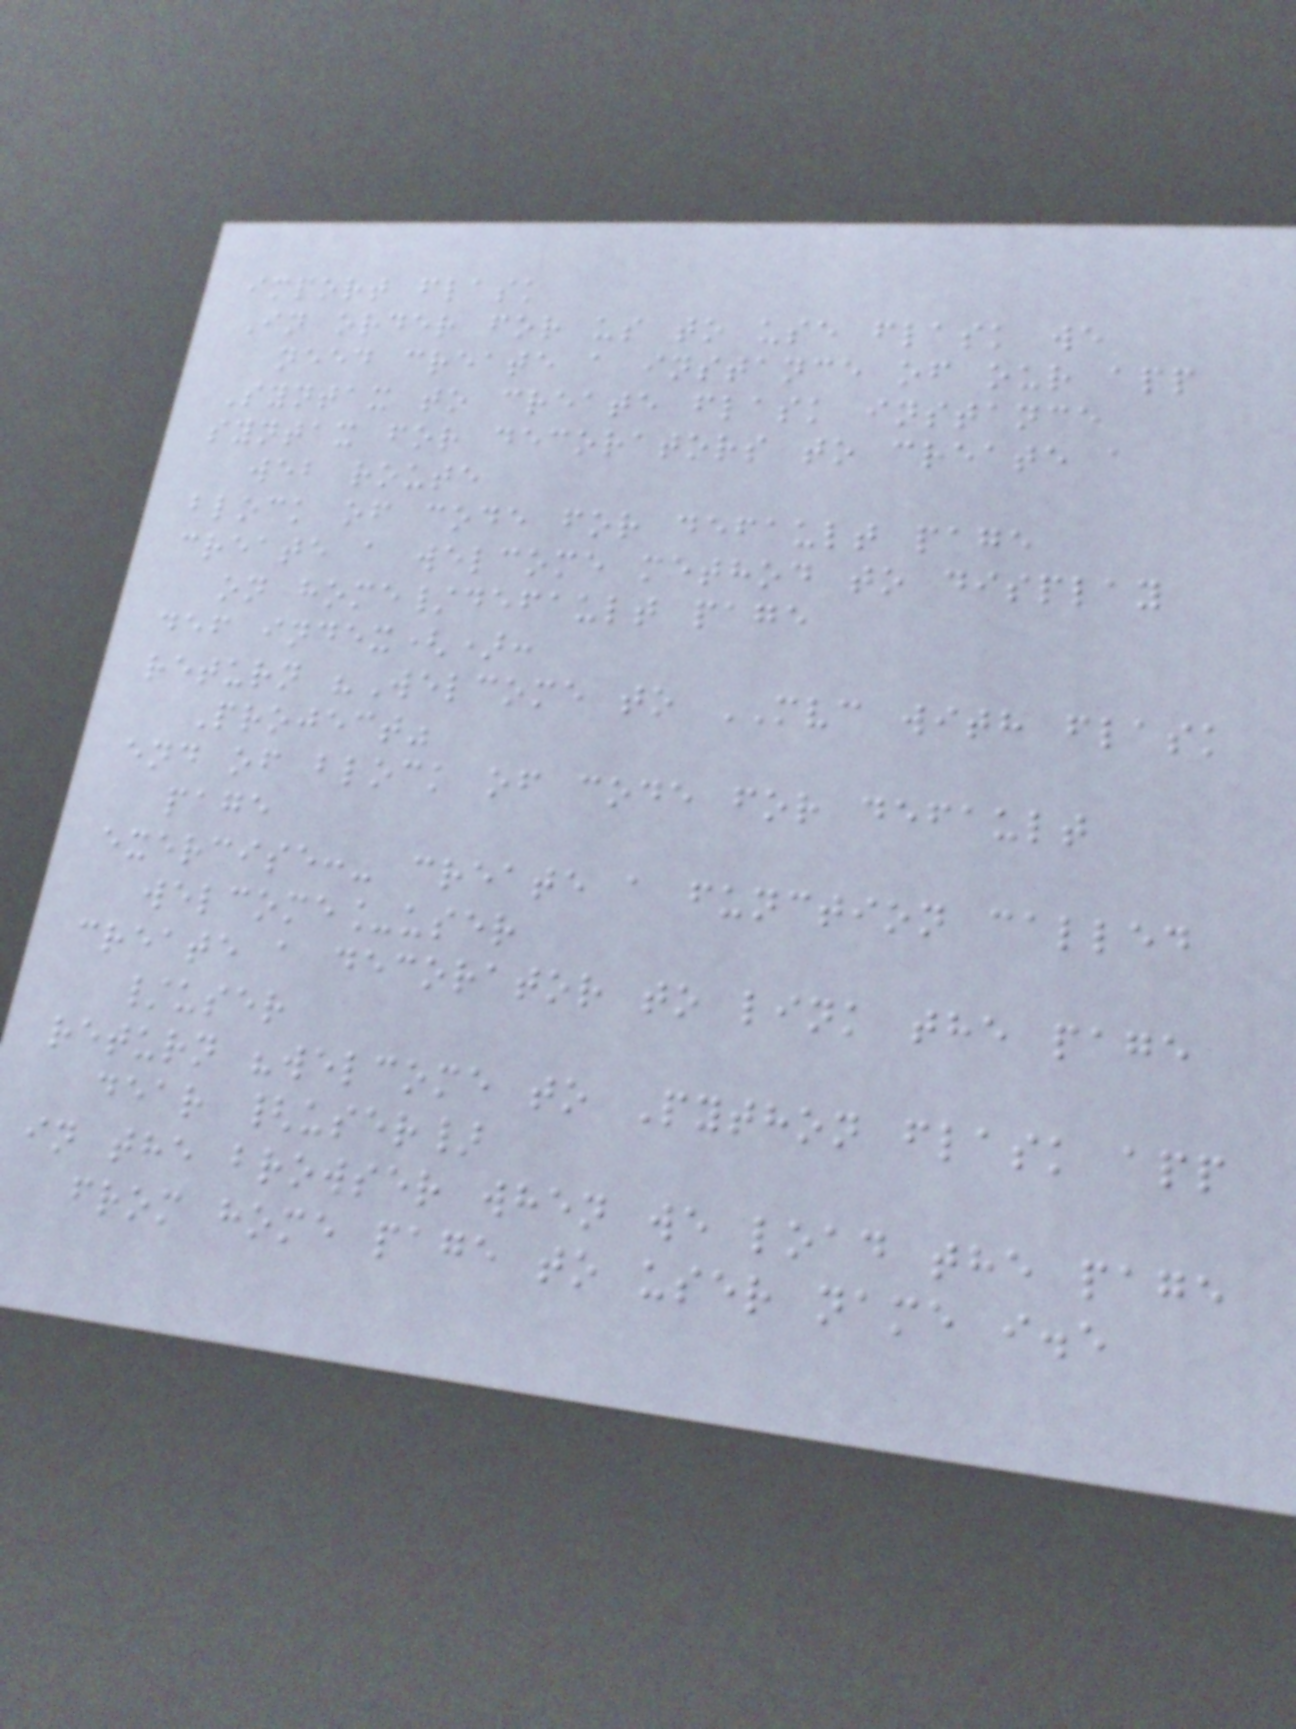import flask
In order for us to use flask we
need create a instance of our app
Syntax to create flask instance
syntax for decorators to create a
web route
block of code for default page
create a welcome method to display
on home/default page
def index():
return "Welcome to MVC with flask
Project"
end of block of code for default
page
exercise:- create a function called
welcome_user
create a decorator to link the page
/user
return "welcome to Python flask app
dear {user}
in the browser when we load the page
from home page to user name i.e
